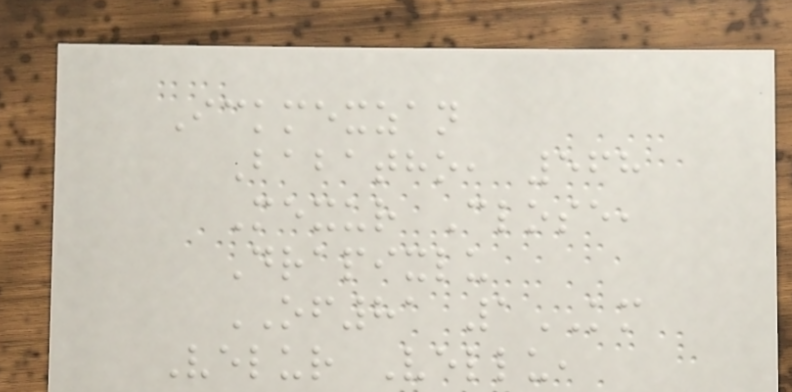Ickmexzan
Babatho, 568
Mexur Close,
Drapixlu
OF81 1KM
Velur Vellu,
